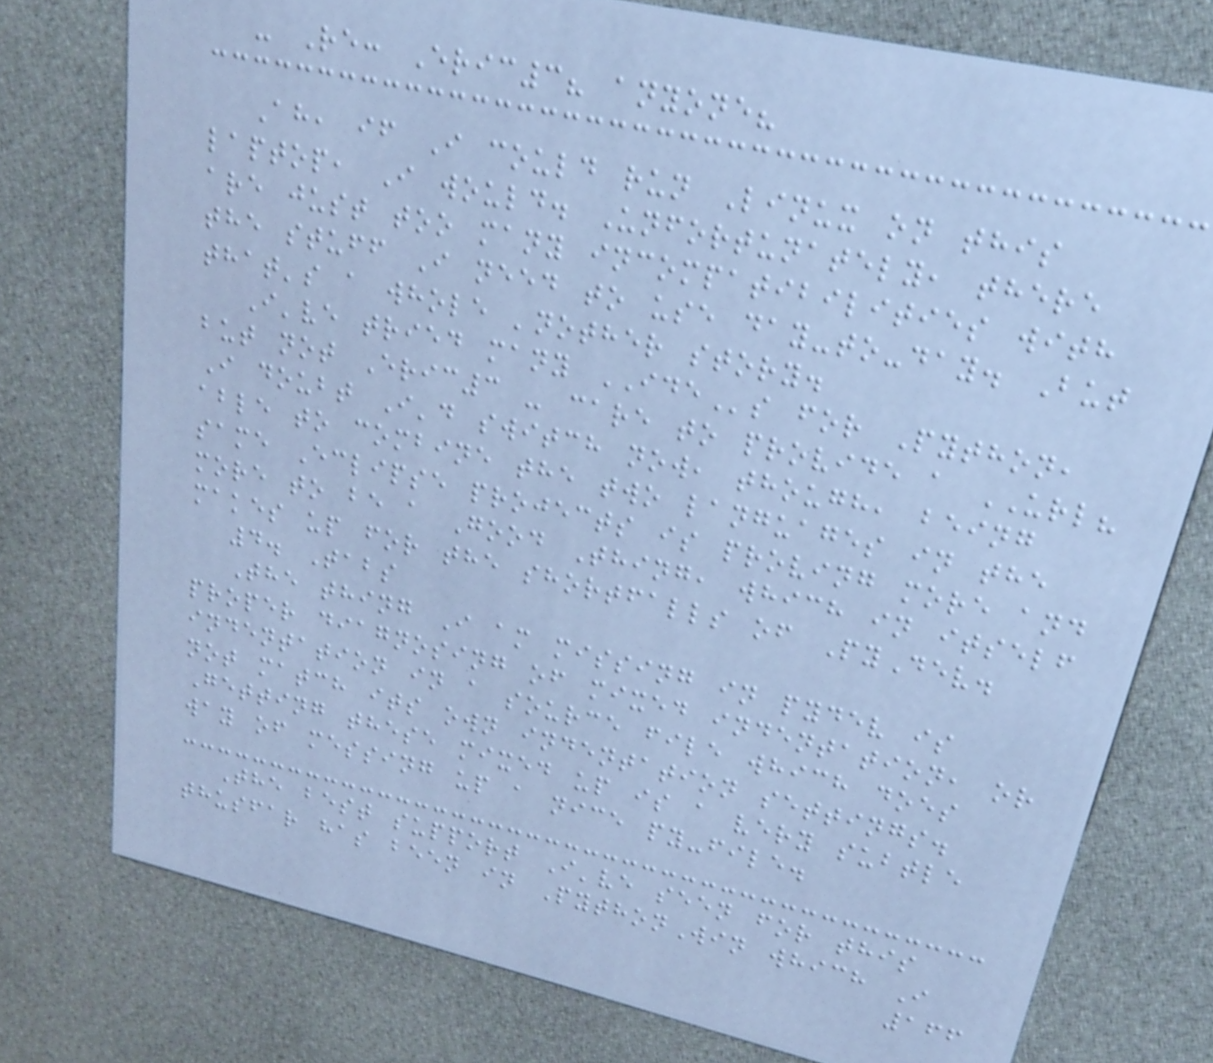- Re: Eric3? anyone?
Ah, if I could run Linux on this
laptop, I would. Unfortunately, there
are just too many incompatibilities with
the stuff I need to use day-to-day. But
that's a whole 'nother story.
I've tried many IDEs for Python,
but not Eric3 - care to provide a URL?
I doubt I'd switch now, though, being
able to combine the two languages in the
same Eclipse projects is proving more and
more to be a Good Thing, which in itself
makes up for the shortfalls of PyDev.
4. Tabs
The thing I am missing in pydev is
proper diagnosing of mixed indentation, or
indentation in a source file which does
not match its own indentation settings.
Getting these mixed up is a very subtle
way of messing up a nice py-file.
The best support I've seen for this
thusfar has been in PythonWin which I
166
